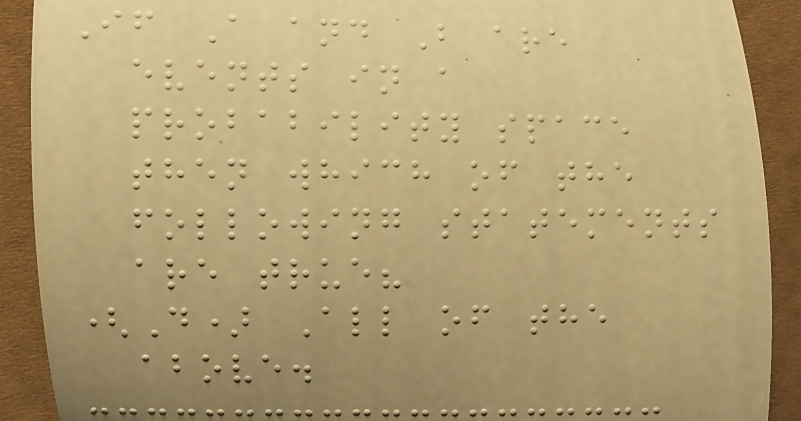If A and B are
events in a
probability space
then which of the
following statements
are true?
(D) All of the
above.
